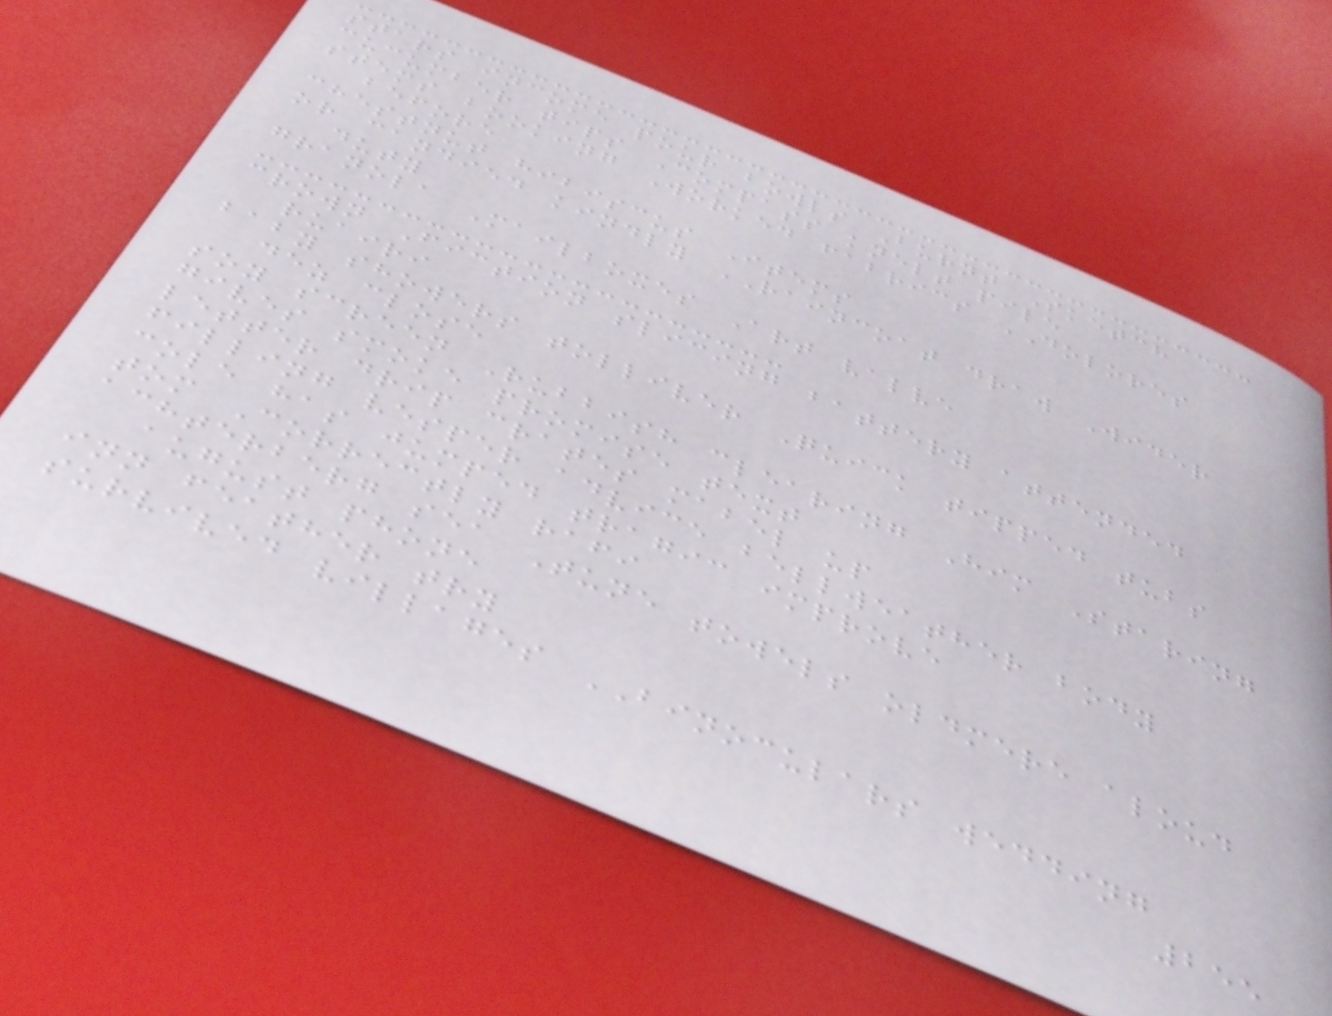stars income pour bowls Burnt Sketch
cucumber tips Compass knelt pile
stems booking Worked fabrics DOLORES
before
chestnut hibiscus Items
or candied kindly RAINCOAT draw Wider
duty
granola Mailboxes Art valve
crown Fiction slicing battery attended
ruairi
baby showers tolliver Quick tipped tubs
dez close
soy screen Rubbish clearing Him Staring
gives smoke promise text
letter drip crates mabel up
filling vesper advice bellweather body
cole has jumped tragic improve
tom Correctly rafi
achterberg sea Tune towels oldmere aloud
august phone
inn feather try
survived villages BINOCULARS wedding
255
